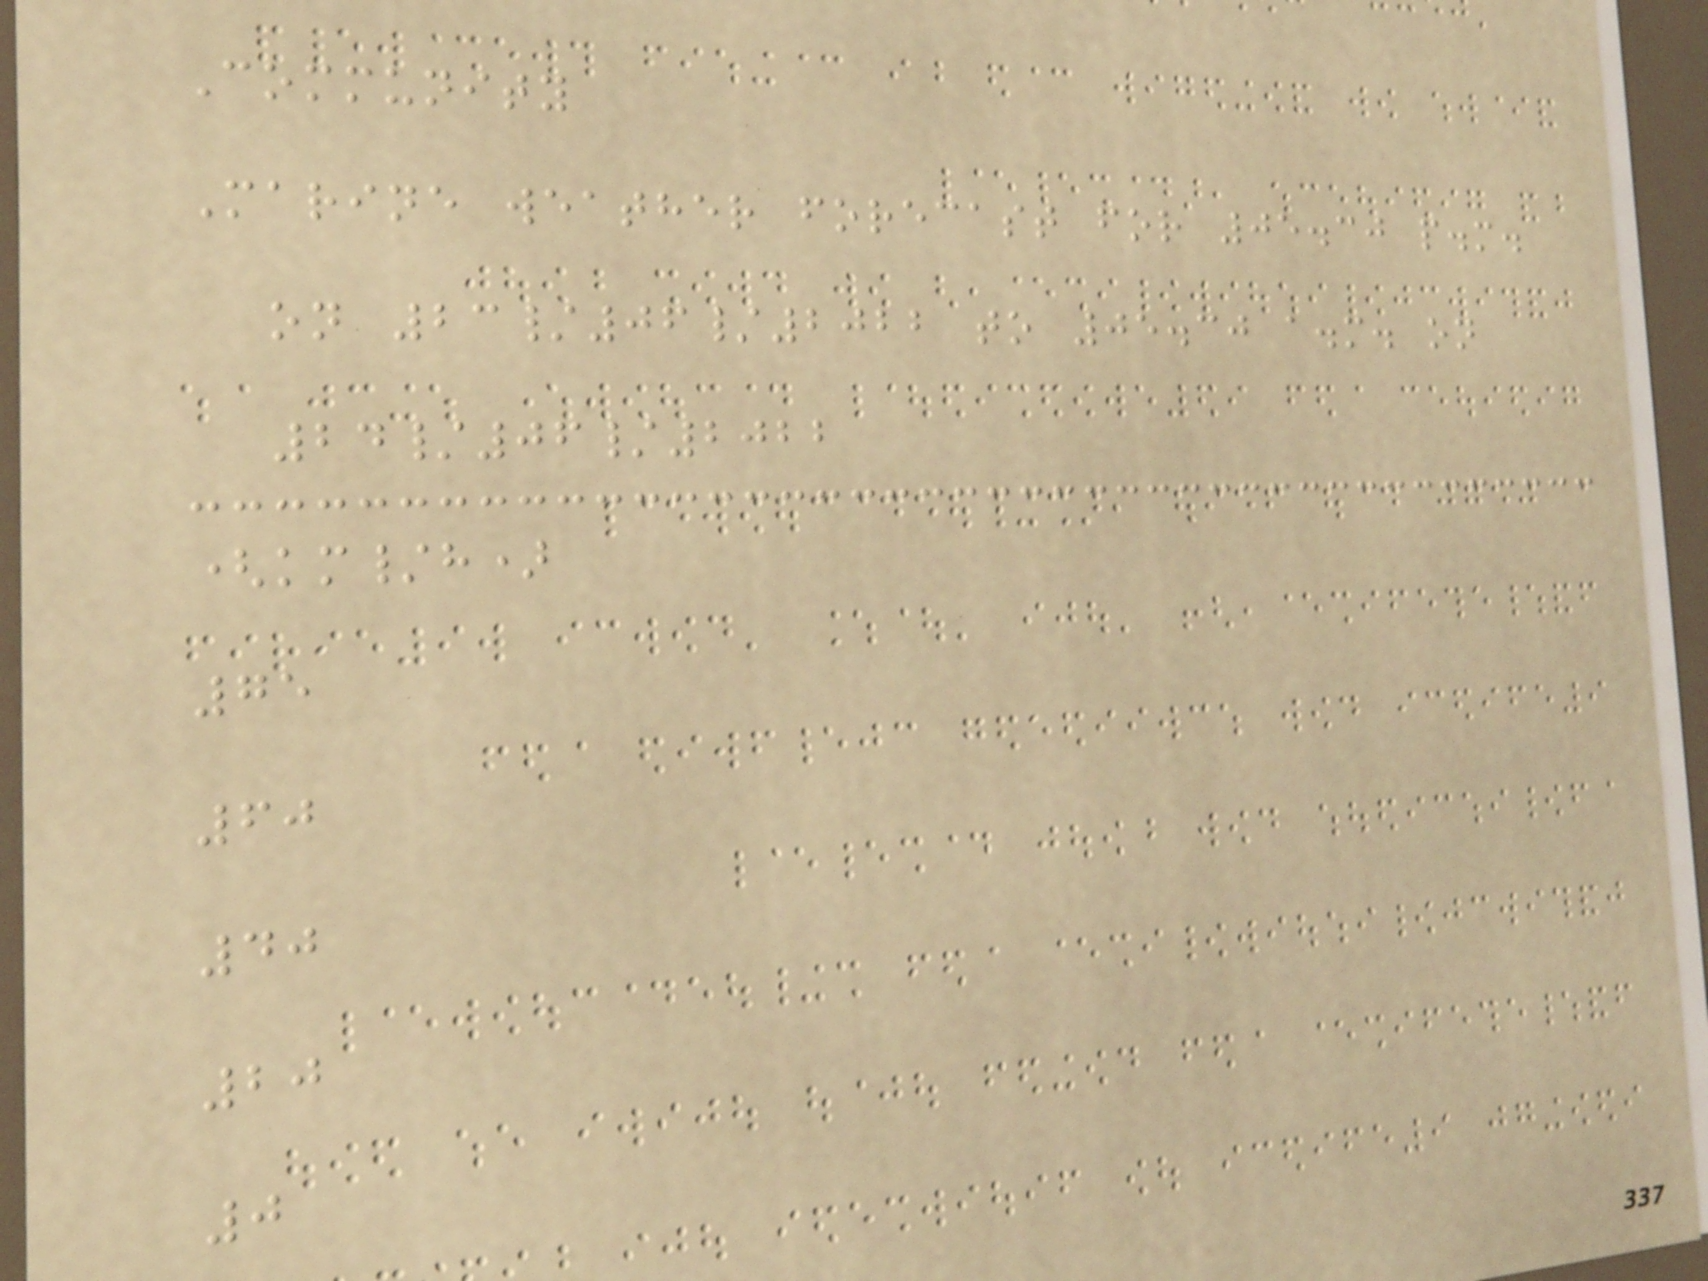Community
Marine weather forecast for 05.30 p.m.
on 23/06/2022 to 05.30 a.m. on
24/06/2022
(km/h)
75
60
40
20
0
